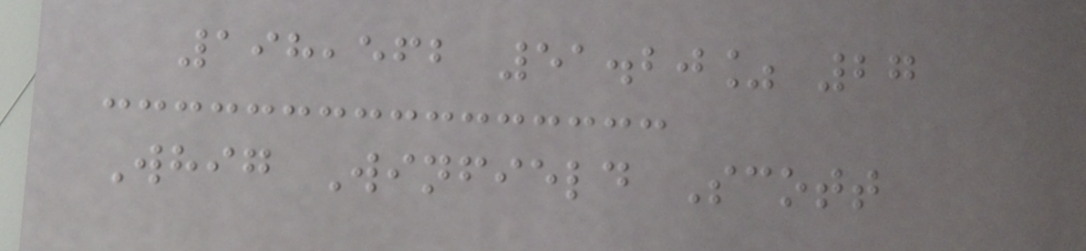198,562 51.20% 27
Whig Winfield Scott
